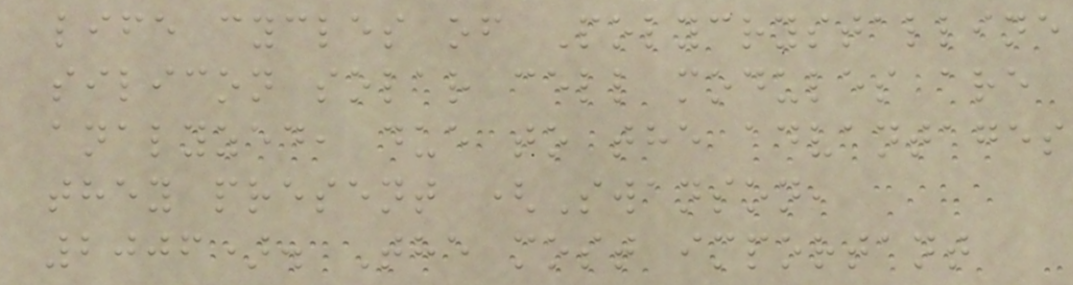life cycles of Polycrystalline
silicon solar cell modules are
analyzed, due to the advantages
they present (Swanson,
2006). The most important
